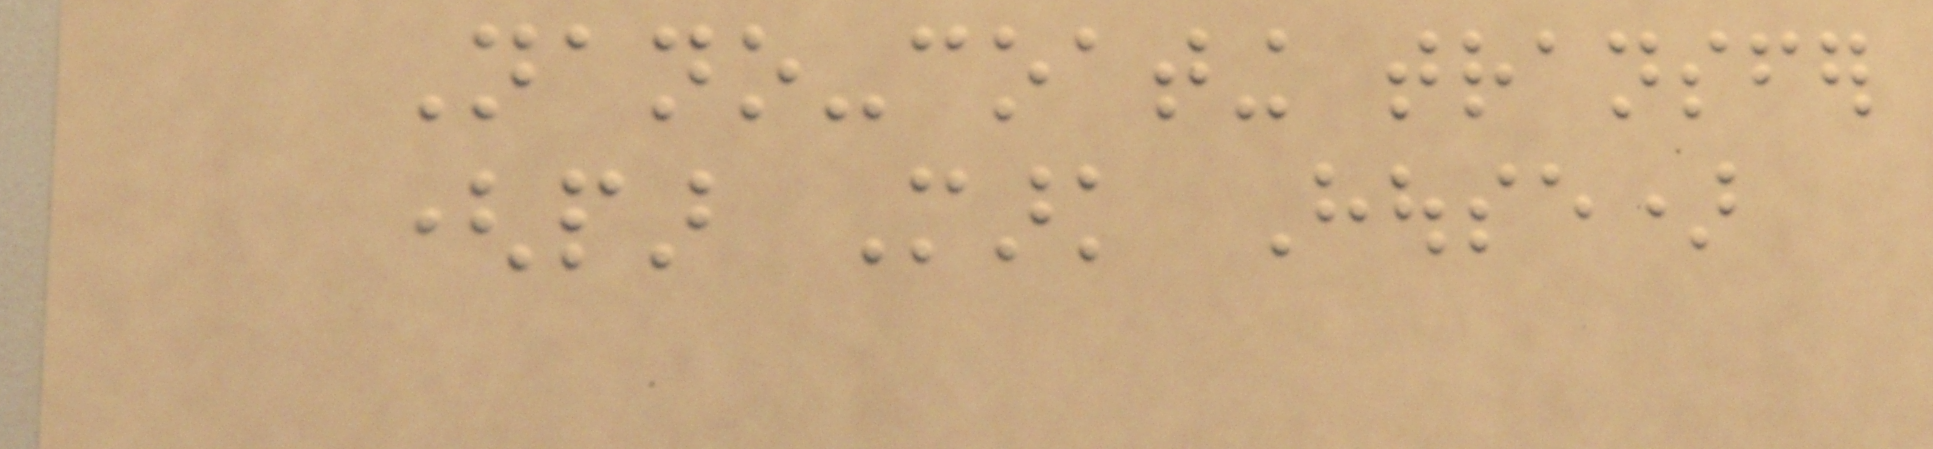Nano-coating transfer
(par Mark House)
